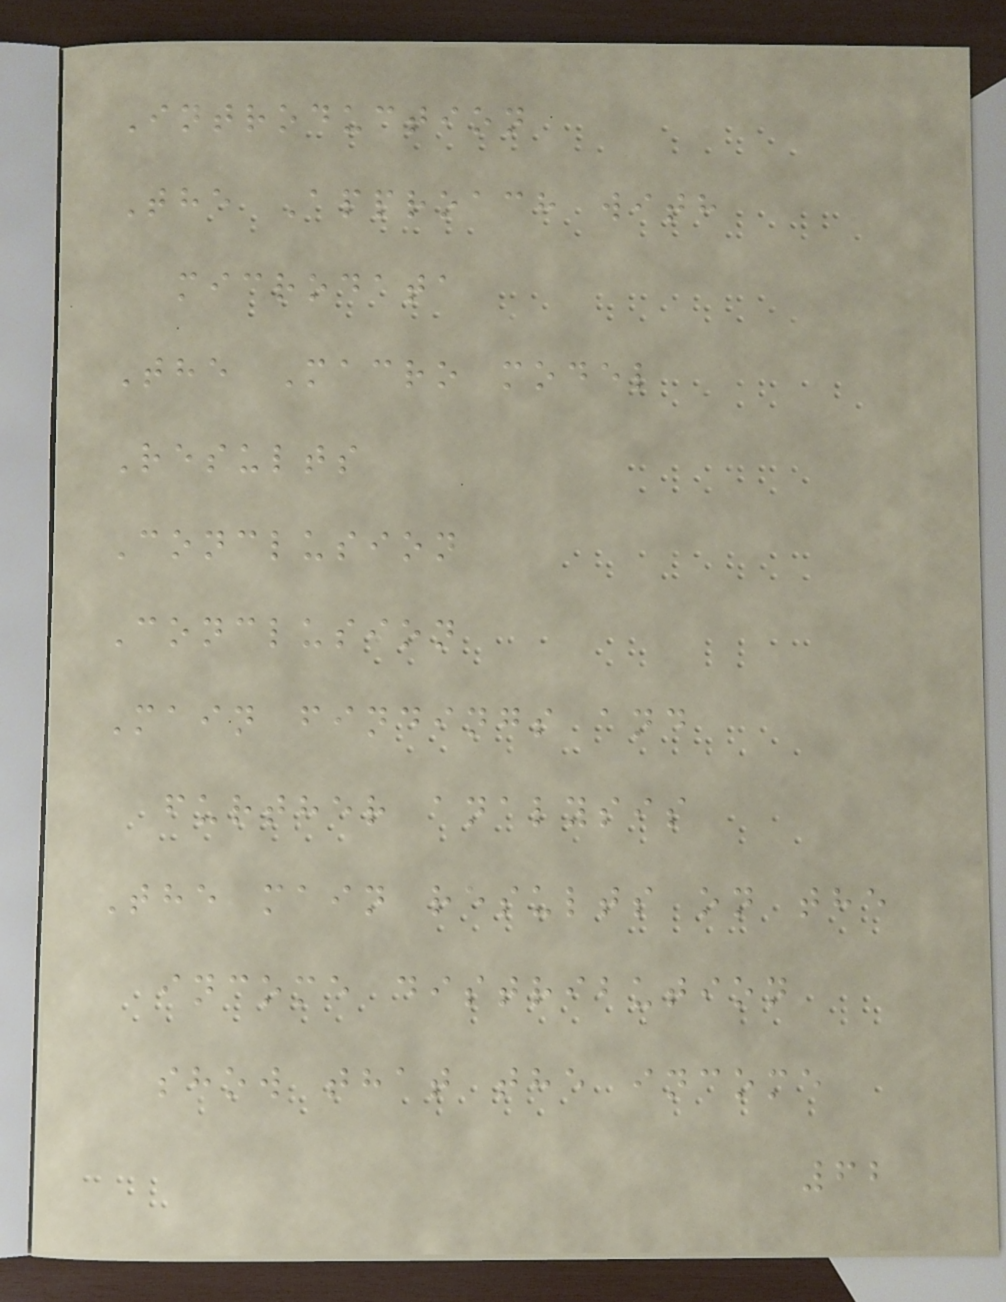Introduction
The Approach with
microdata
The Macro model
Results
Conclusion
Conclusion
Main findings and
further analysis
The main results on the
income distribution
show that the income
62
